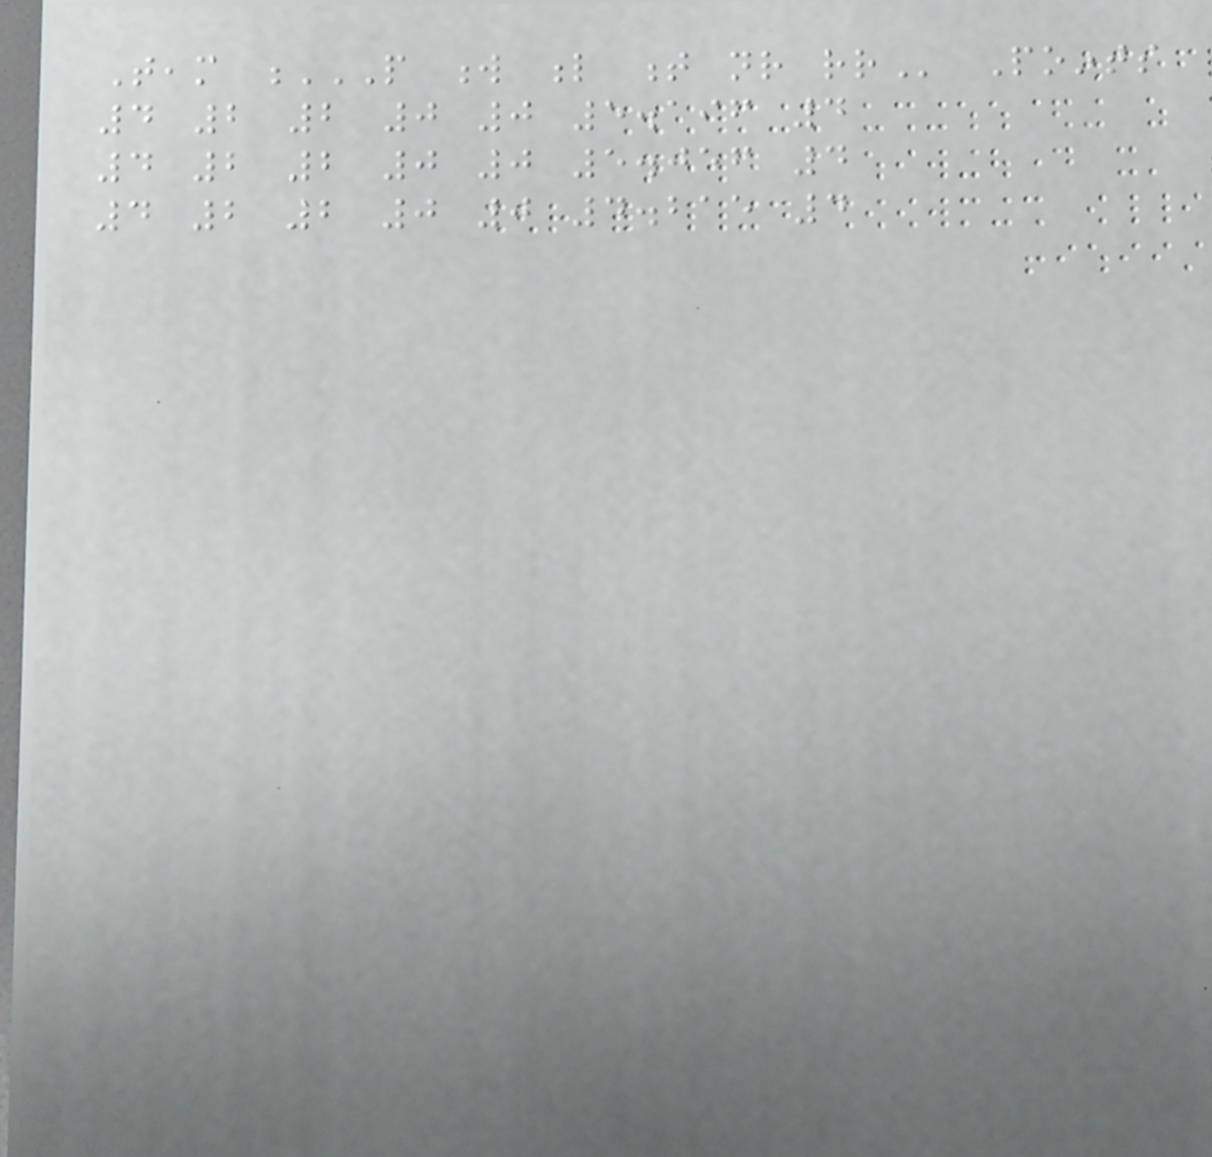Team P W L T NR RR Points
4 2 2 0 0 5.196 4
4 2 2 0 0 5.056 4
4 2 2 0 0 4.215 4
